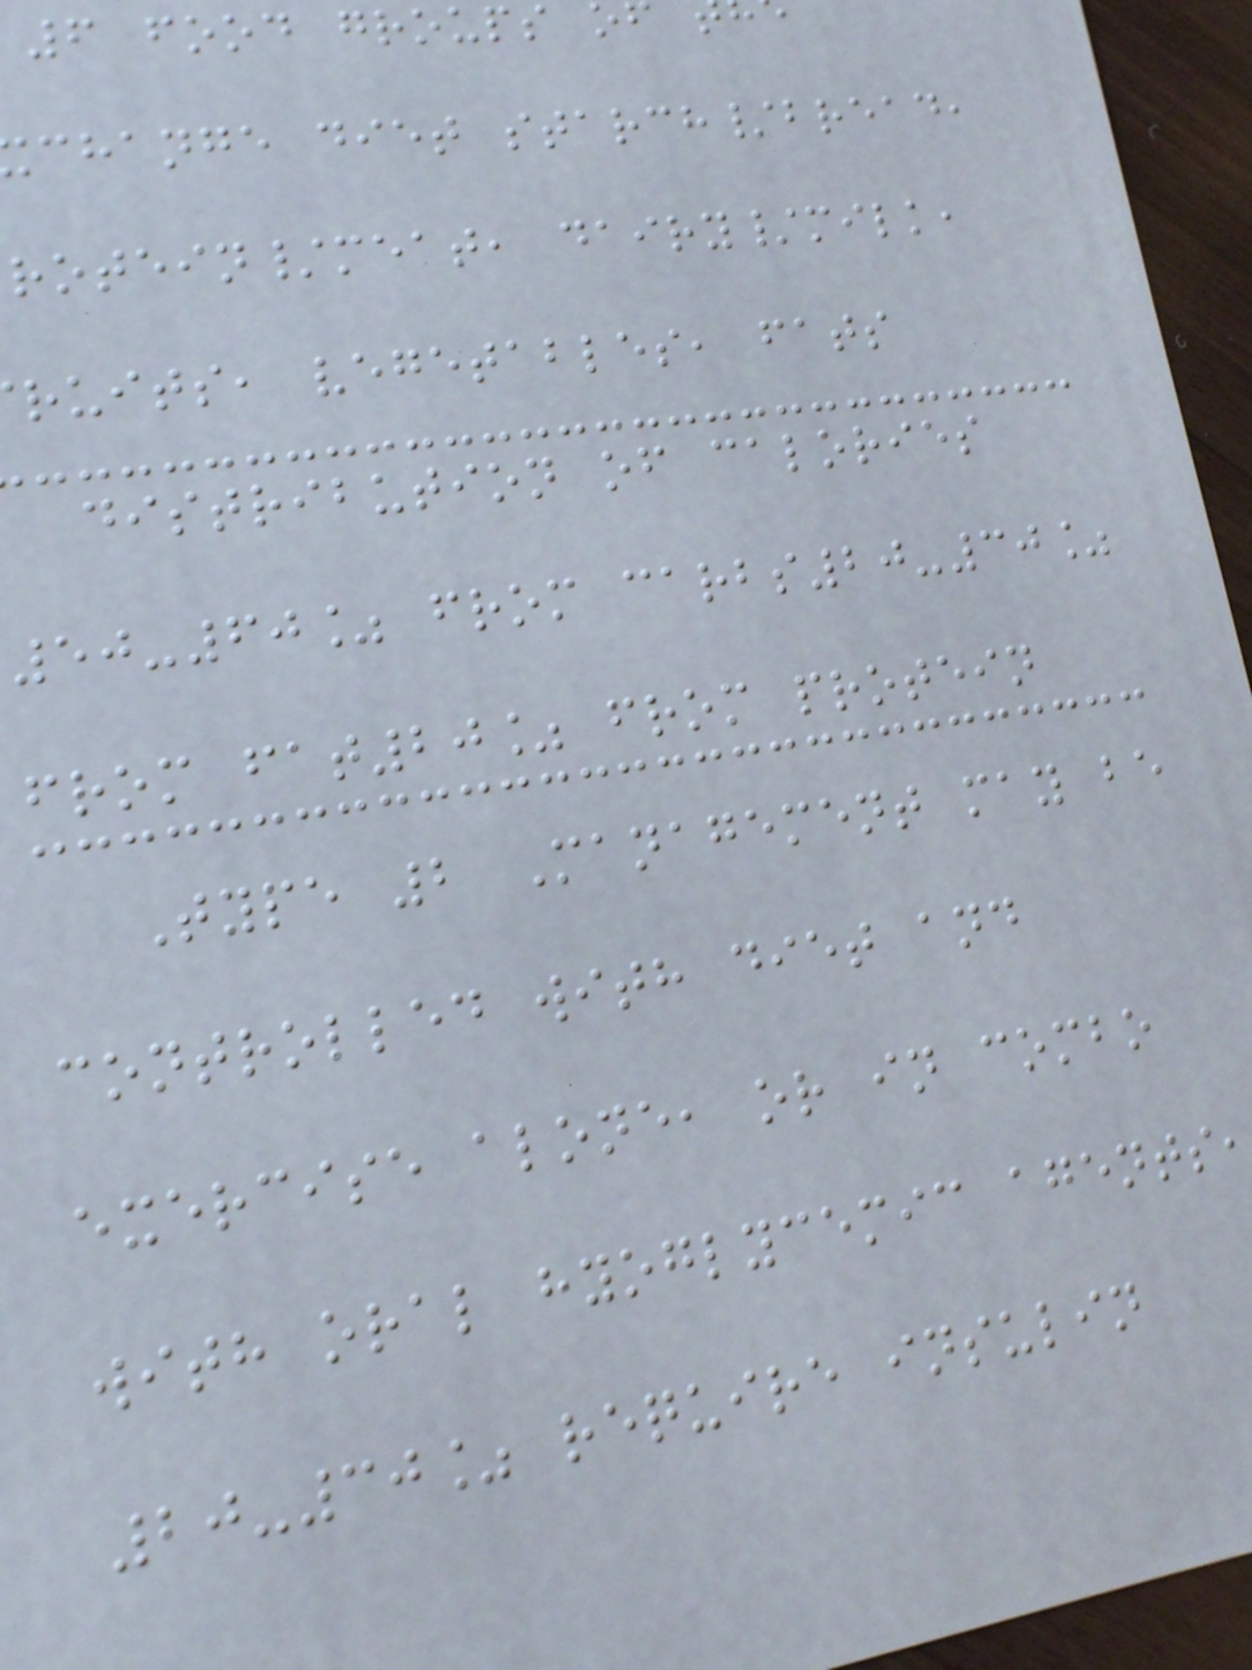6 food groups o
change diet starch/bread,
rotein/meat, dairy/milk,
ruits, vegetables, fats
distribution of calories
50-60% from carbs20-30%
from fat20% from protein
Type 2 Management may be
controlled with diet and
exercise alone, or in combo
with oral hyoglycemic agents
20-30% require insulin
